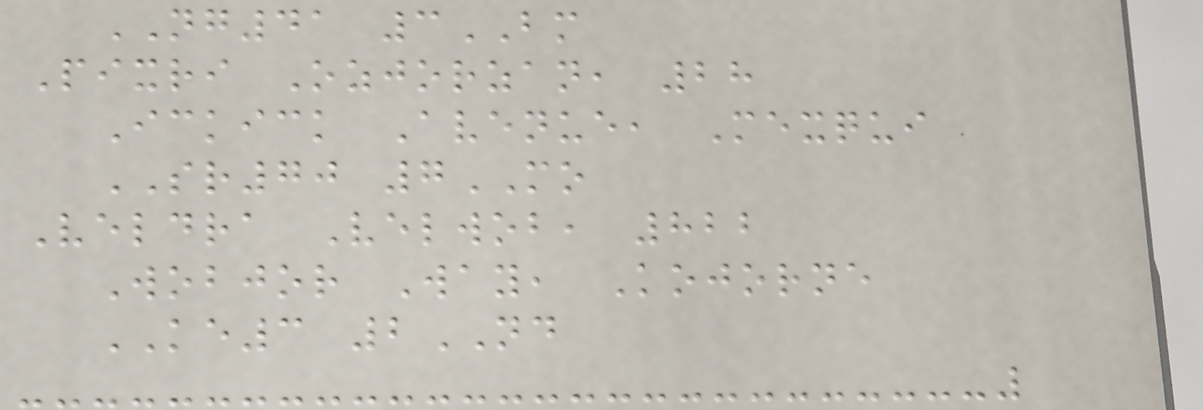NG41 3BM
Pixri Ozjorzan, 28
Ickick Avenue, Mexqui
SR70 7MO
Veldra Velwob, 822
Wobjor Way, Kojorne
KE3 2ND
